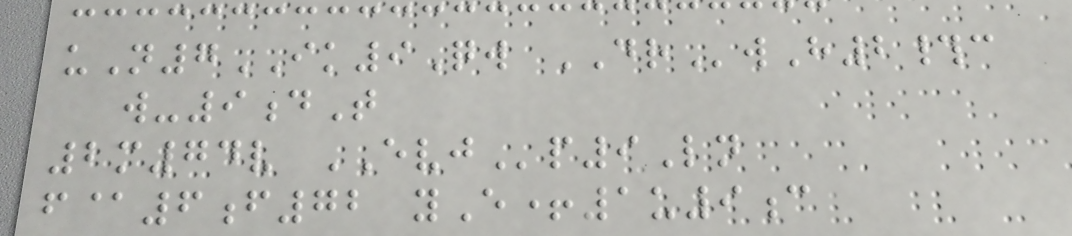uN7IK9Qw DRwH2#c
w-9dT
2m74v EVJp9Ln
f@6f72 yE+1u9c
